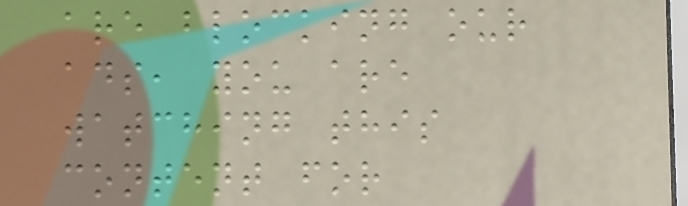are blocking our
ads, you are
watching this
content for
